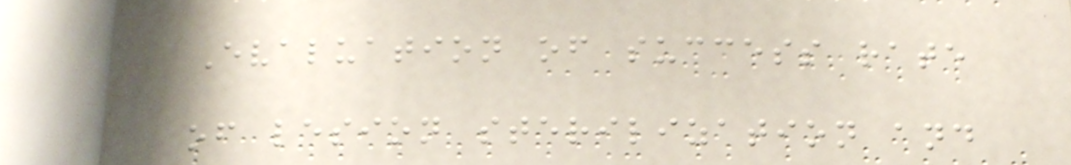Evaluation of success rate
of lesion sterilization and
